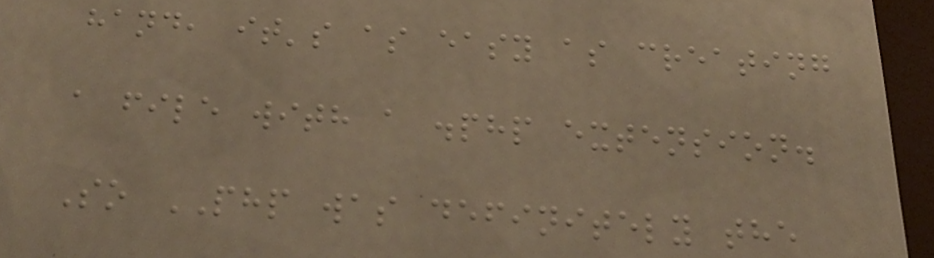hand, it's as easy as creating
a file with a .php extension.
So PHP was definitely the
